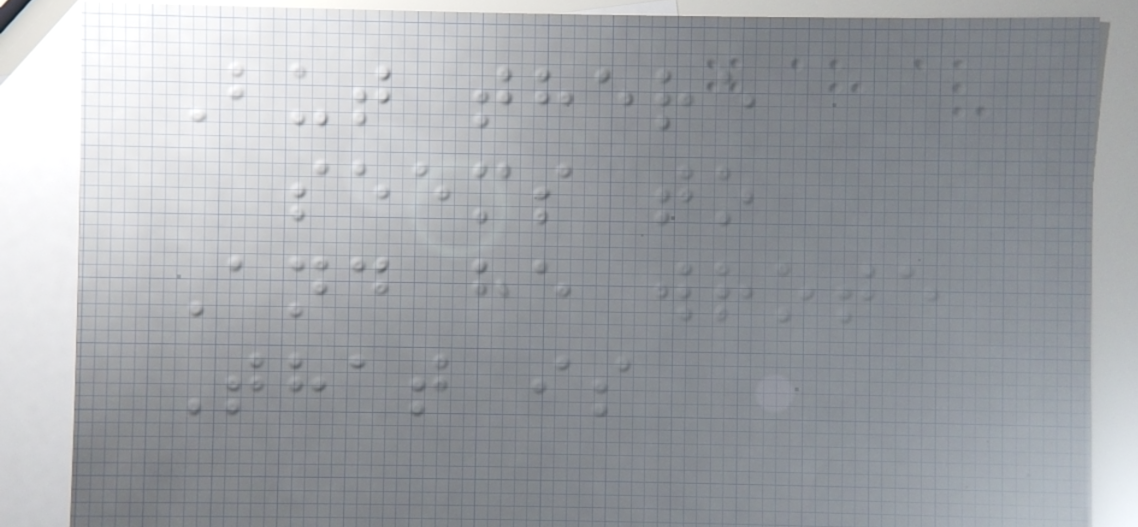But there
seems to
And he wrote
That is
